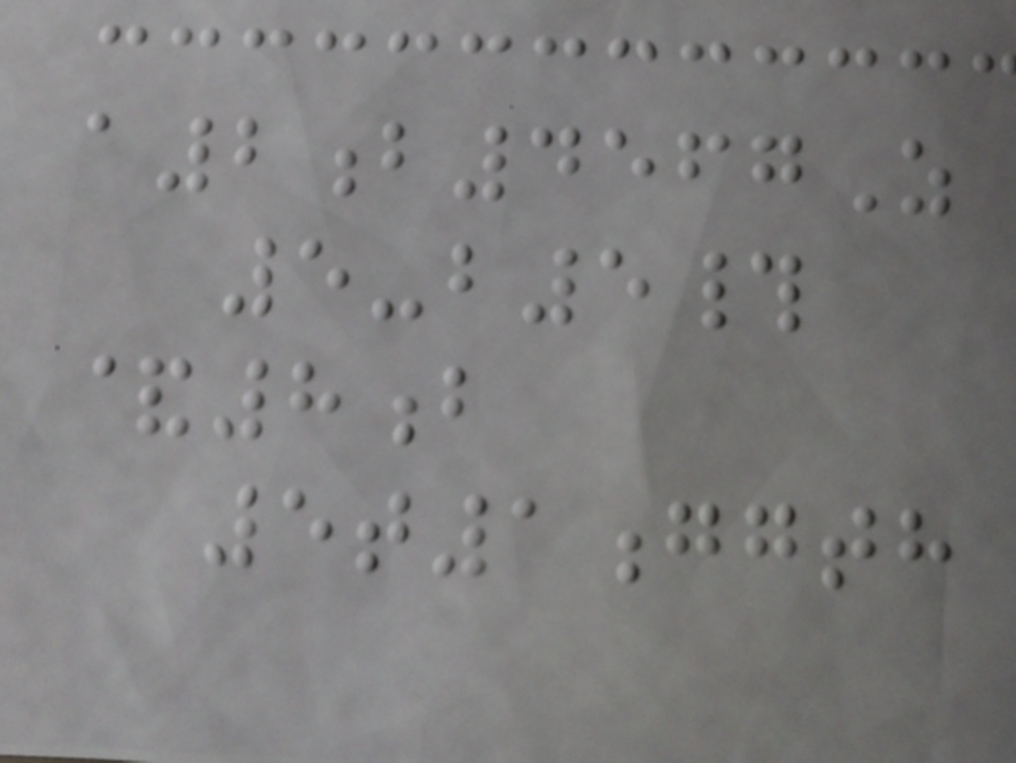a2b4567Z
5-b5#
&8b
5t1ggth
